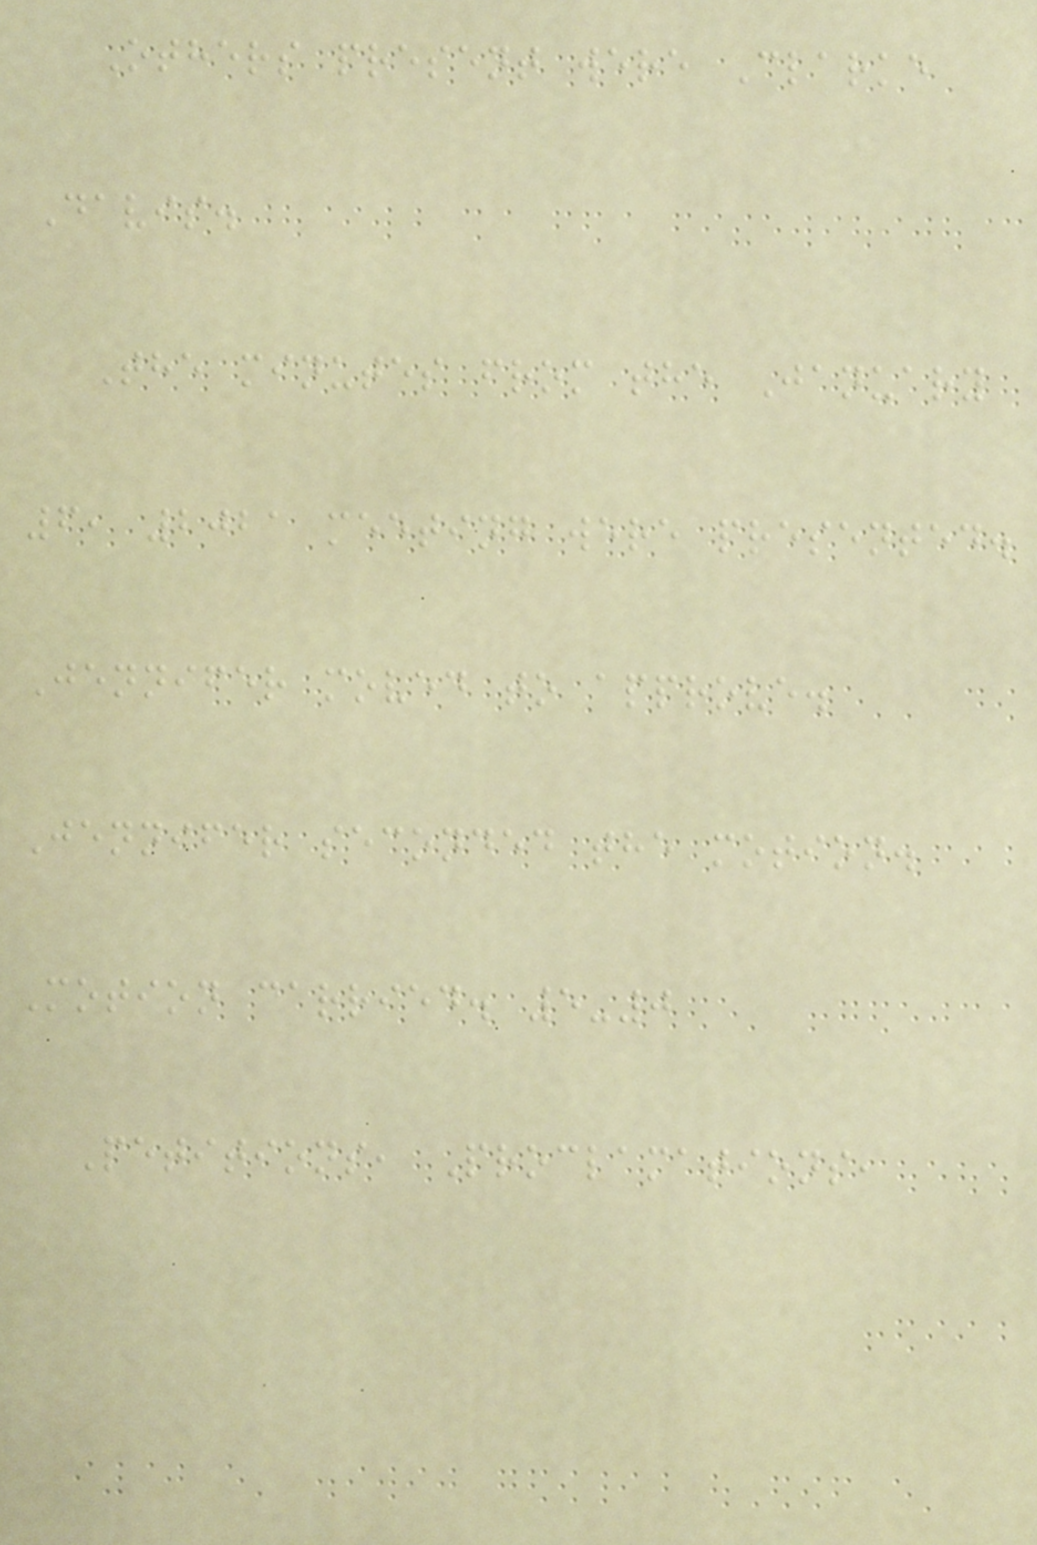Others present were Clarke
Davis.
The minutes from the January
6, 2021 meeting were presented.
Jennifer moved to approve.
Jennifer seconded the motion.
Motion carried. 5-0
Petitions, Proclamations,
